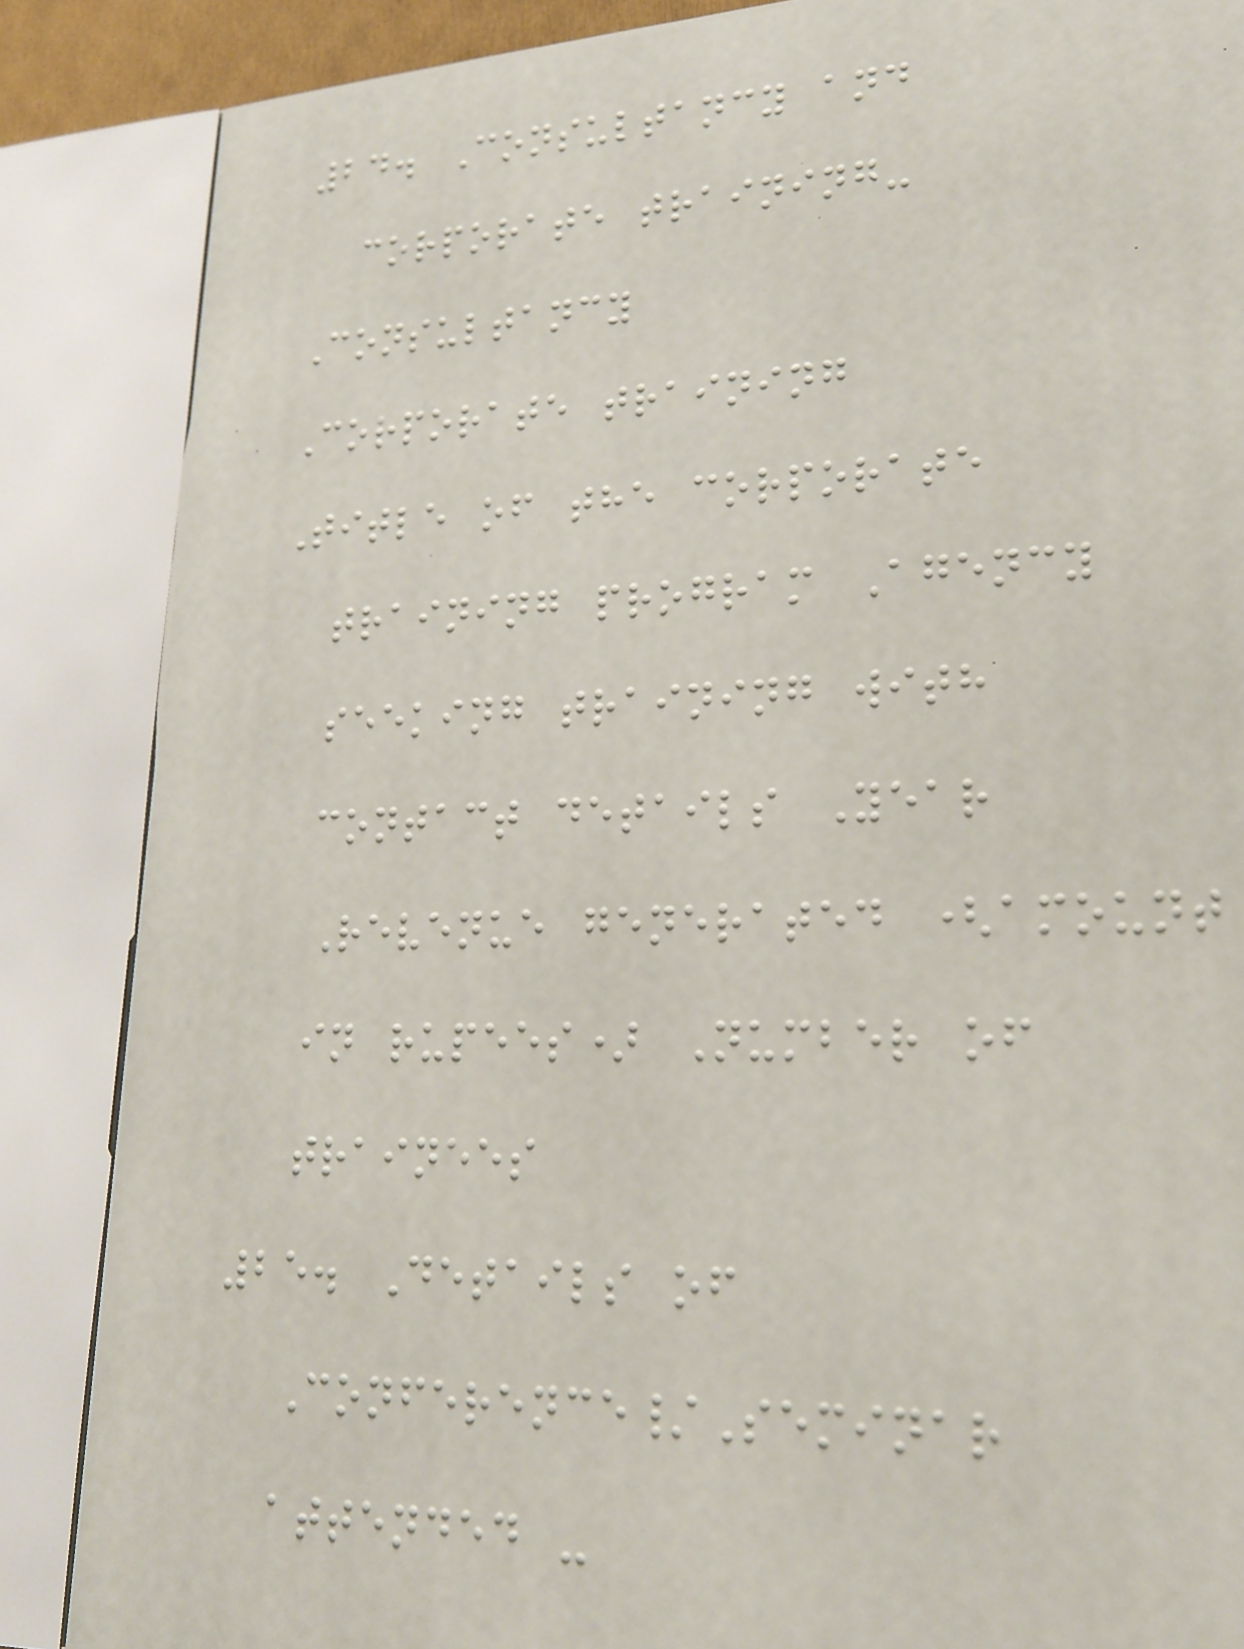24. Consultancy and
corporate training-
Consultancy
Corporate training
Title of the corporate
training program Agency
seeking training with
contact details Year
Revenue generated (amount
in rupees) Number of
trainees
25. Details of
Conference/Seminar
attended -
